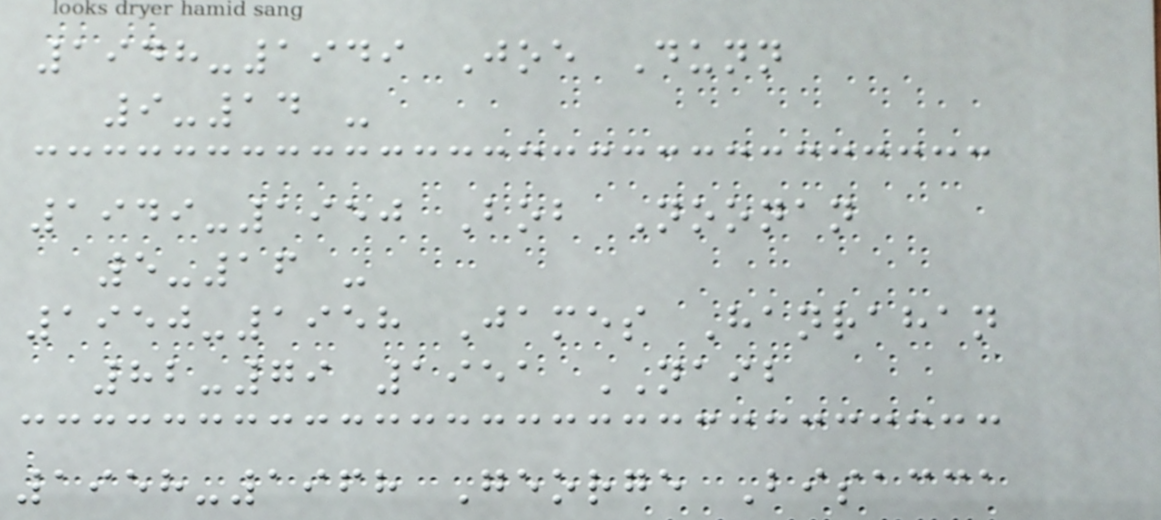1948-1949 Joe Dunn
9-14 -
1949-1950 Bob Noonan
5-16 -
1950-1958 James Hanrahan
82-79 1951 NAIB
1958-1968 George Bisacca
